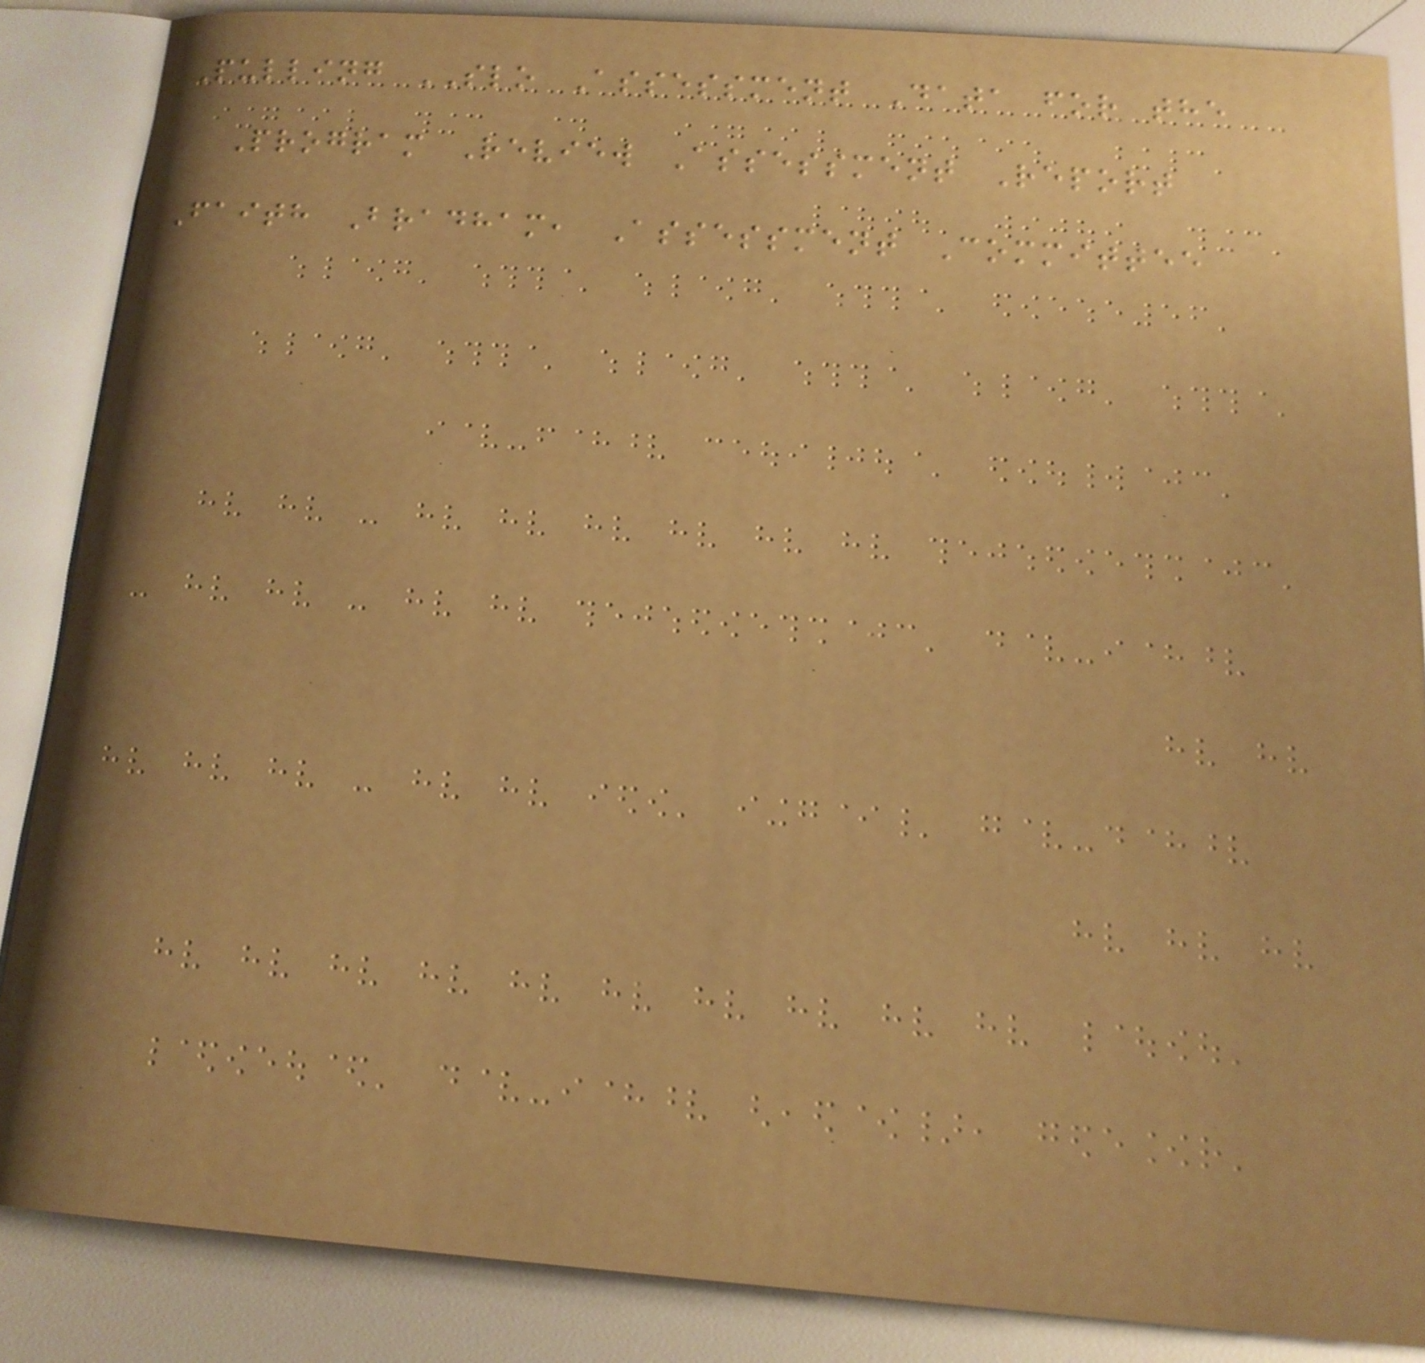Pulling SLO Assessment Data for the
Program Review Assessment Report
Faith Bradham, Assessment Committee
